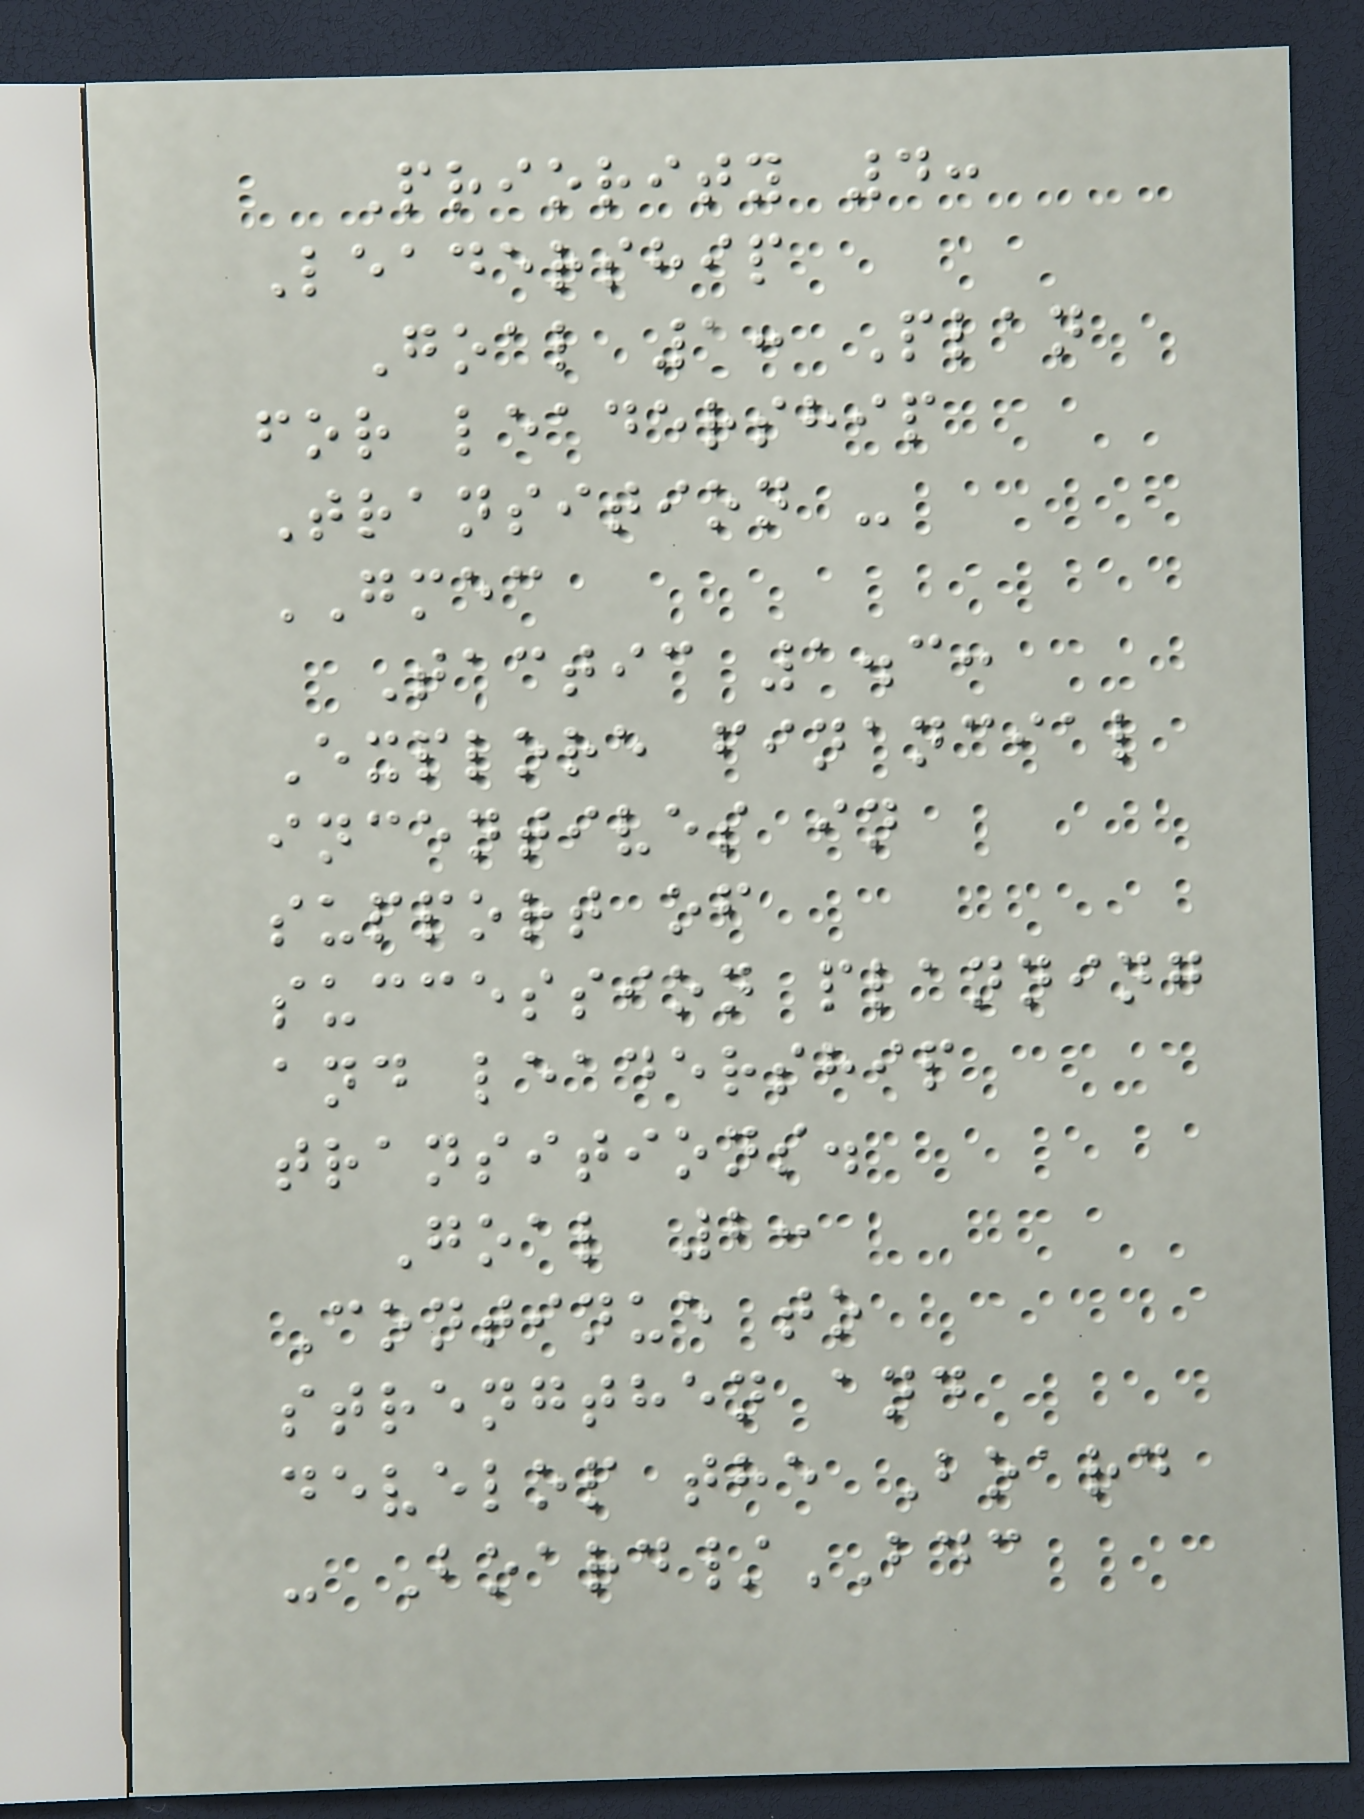Priority 4:
Leadership
Goal 1: Plan
for leadership
Transition -
GMEC
Tactic 1.3:
Explore financial
incentives in
support of
succession planning
and leadership
transitions.
Goal 2:
Continue to
strengthen and
develop the Board
- Board/BDC
